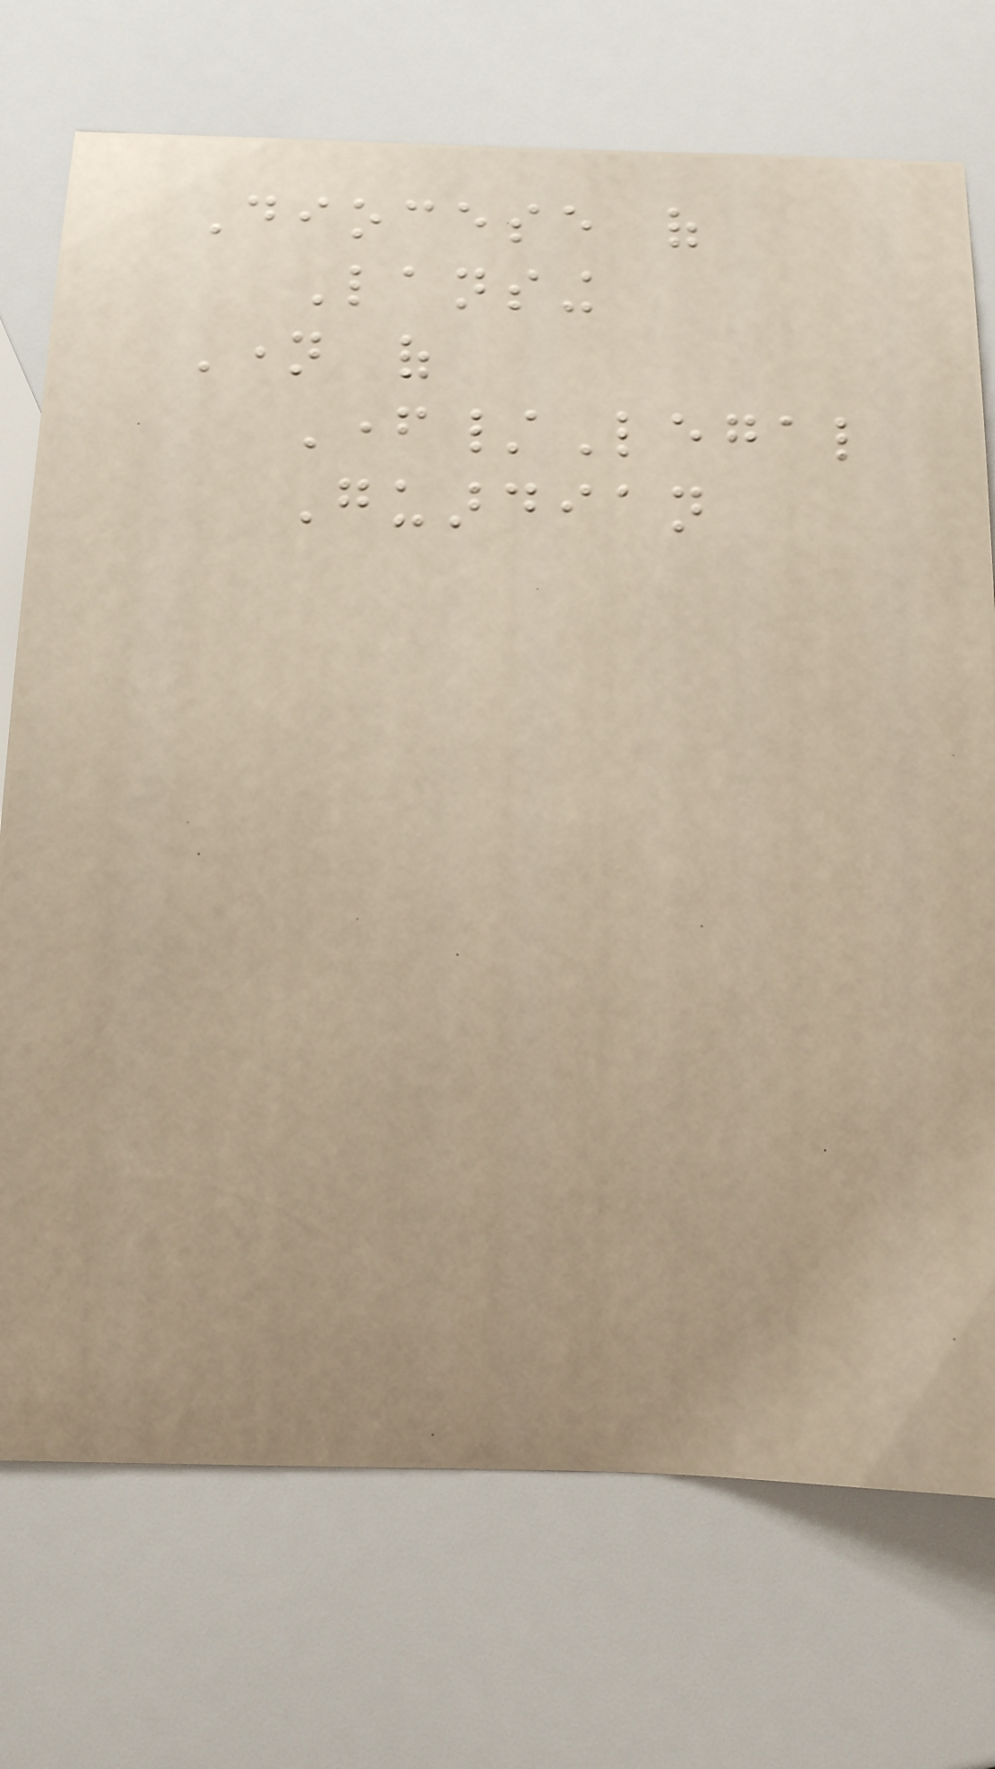Diocese of
Lansing
Name of
Father/Legal
Guardian
